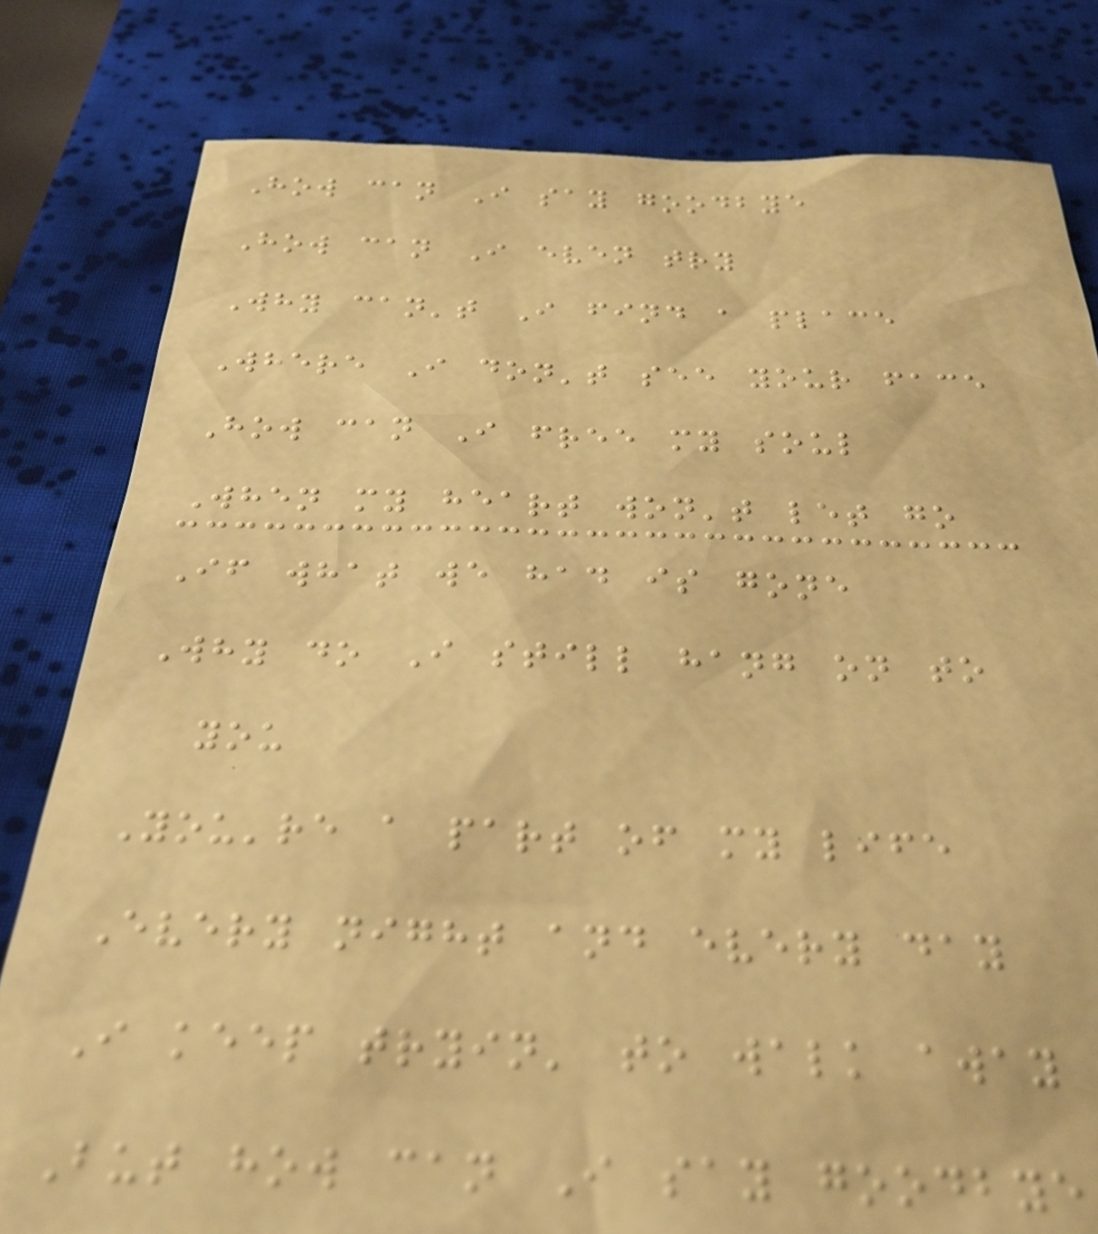How can I say goodbye
How can I even try
Why can't I find a place
Where I don't see your face
How can I free my soul
When my heart won't let go
If what we had is gone
Why do I still hang on to
you
You're a part of my life
Every night and every day
I keep tryin' to walk away
But how can I say goodbye
